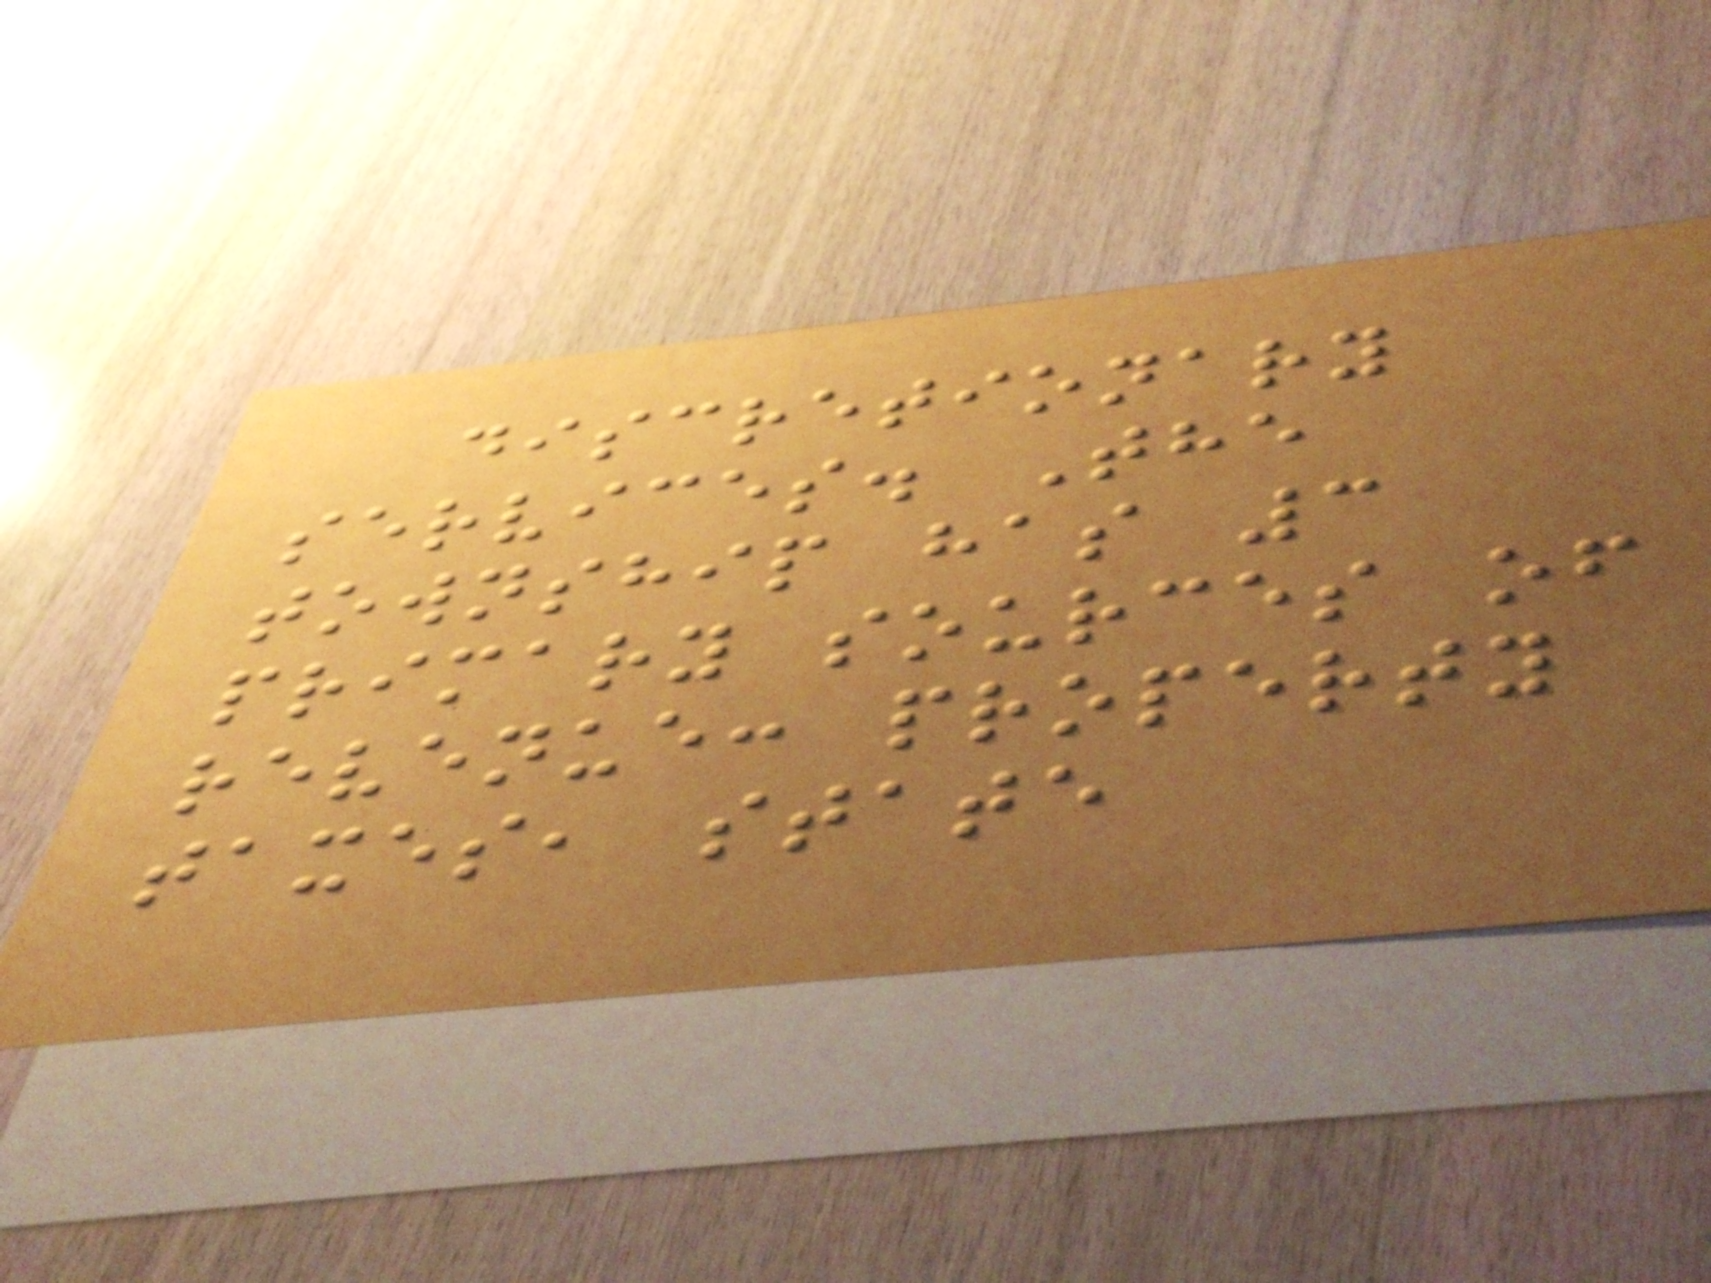discretionary
services. The
township has 3
primary sources of
revenue: property
taxes, state
